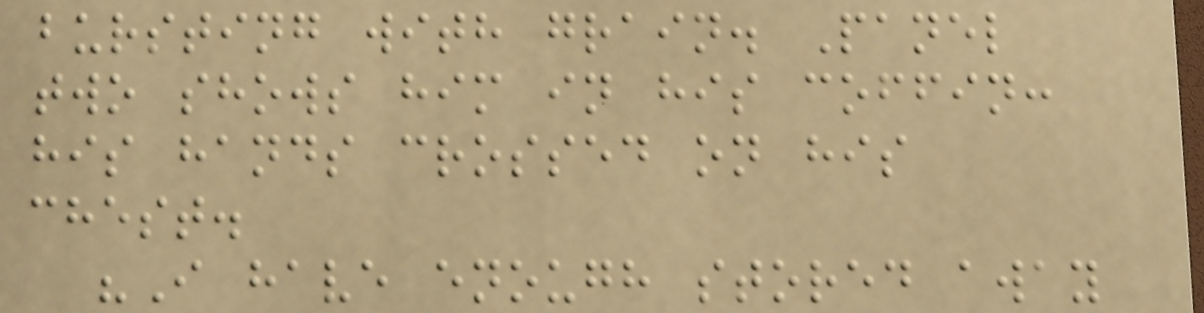bursting with grain. Panel
two shows him in his coffin:
his hands crossed on his
chest.
"I have enough stored away
